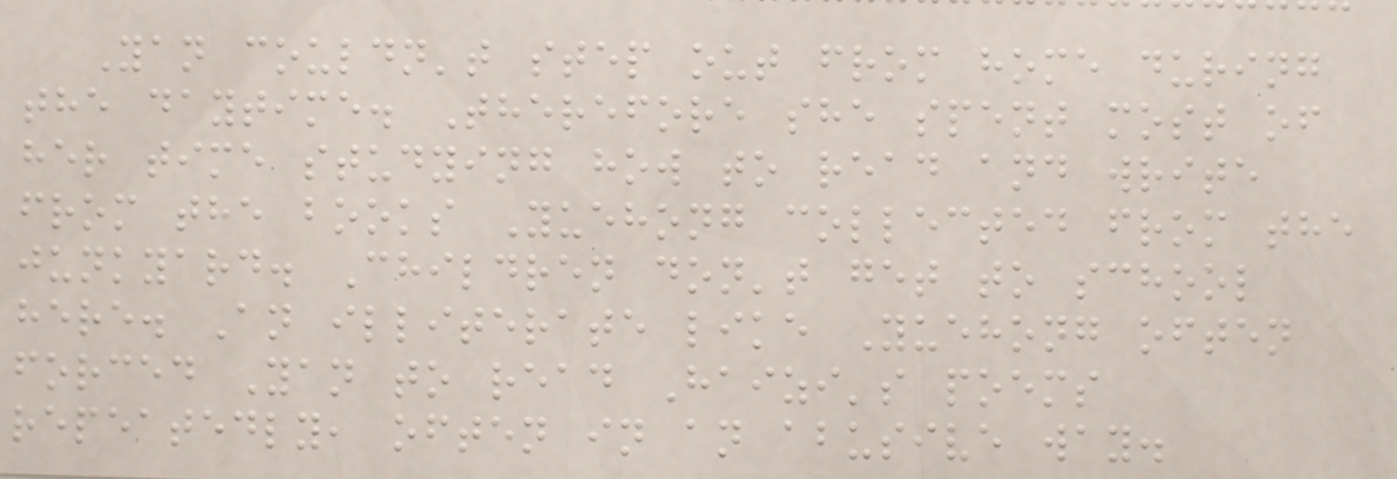Yan couldn't step out from home during
the daytime. Therefore she spent most of
her time studying how to read and write
from the books Yuehong collected from the
junkyard. Children don't get to school
here. An illiterate like Yuehong often
forced Yan to read Haizi's poems
repeatedly, often in an abusive way.
